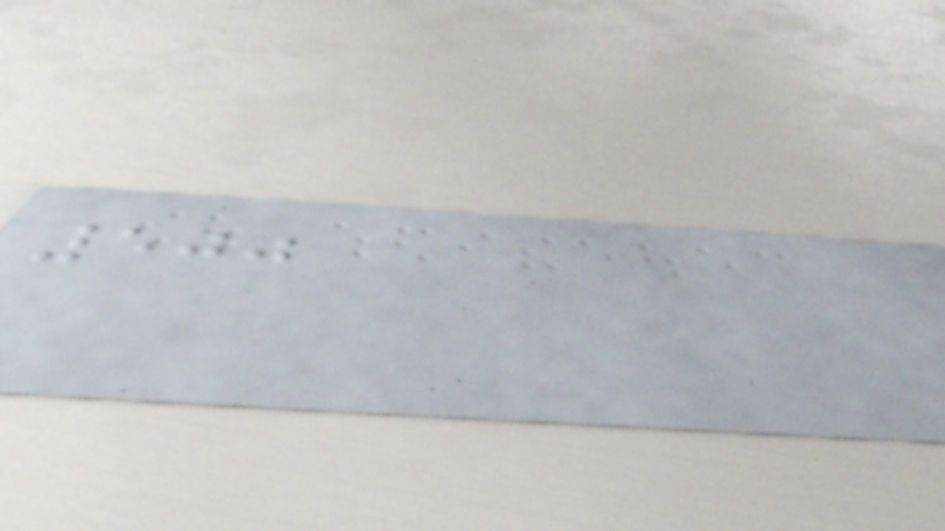500
